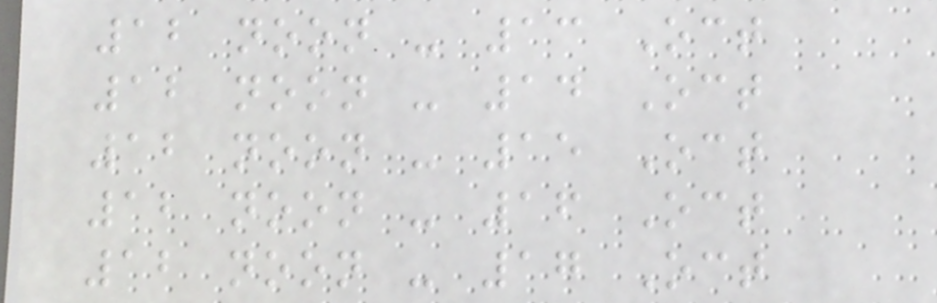12 noon - 13 Oct
12 noon - 14 Oct
12 noon - 15 Oct
12 noon - 16 Oct
12 noon - 17 Oct
